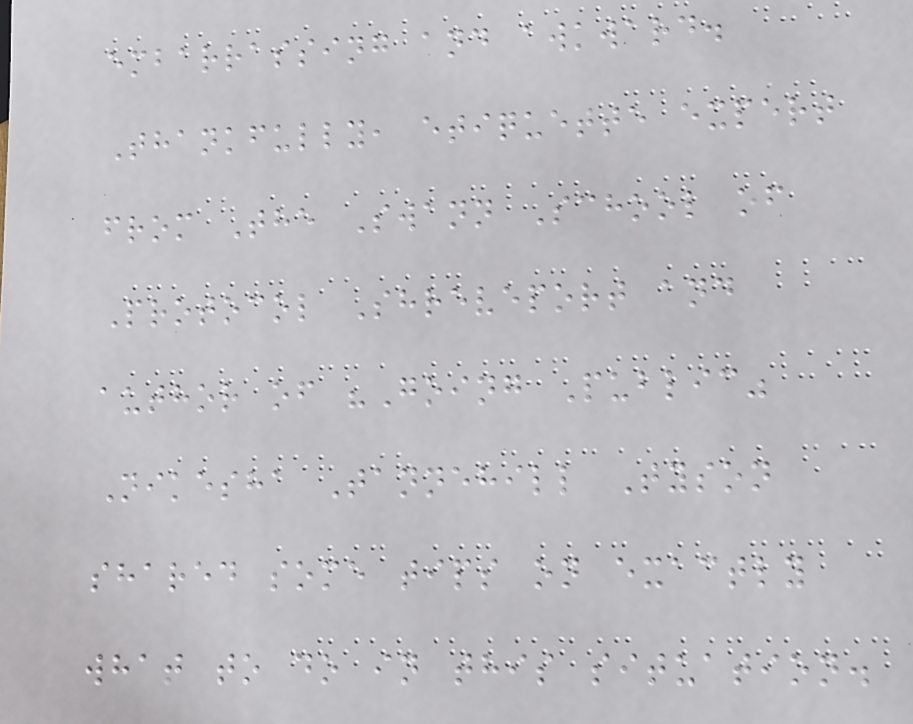embarrassing and awkward.
Thankfully, etiquette expert
from The Swann School of
Protocol Shreveport and
author of "Going Public"
Nikesha Tannehill Tyson
shared some tips on exactly
what to do in this situation.
